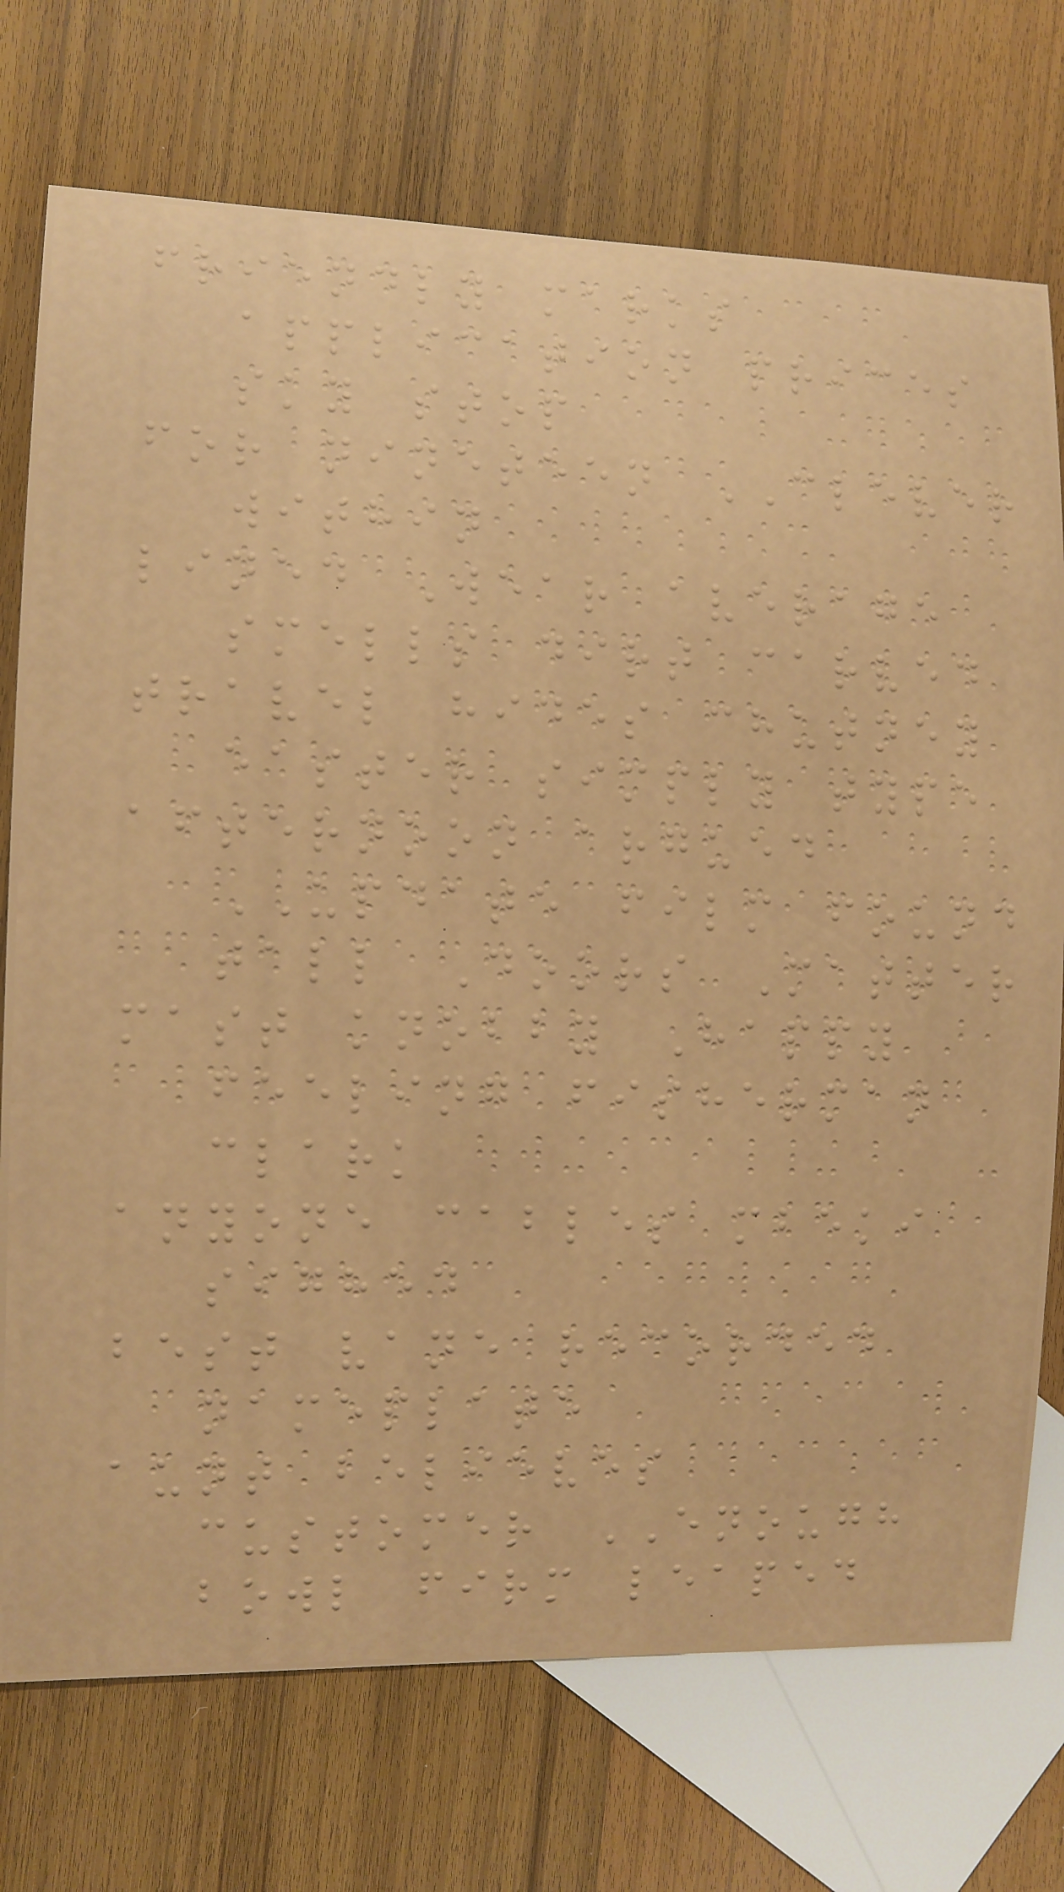friendly marks
application prices
sky stop
for nineteen CLEVER
within
lined Wear average
smells dirt carved
travel hides chutney
easter simply type
afternoon argued
UPDATE film found
tall Doors Matter
mast knobby Happy
feeling fisherman
clark
anyone cables mbeki
sighed
best vane recorded
nameplate
aunt believes
customer ENOUGH
bowl firm leaped
